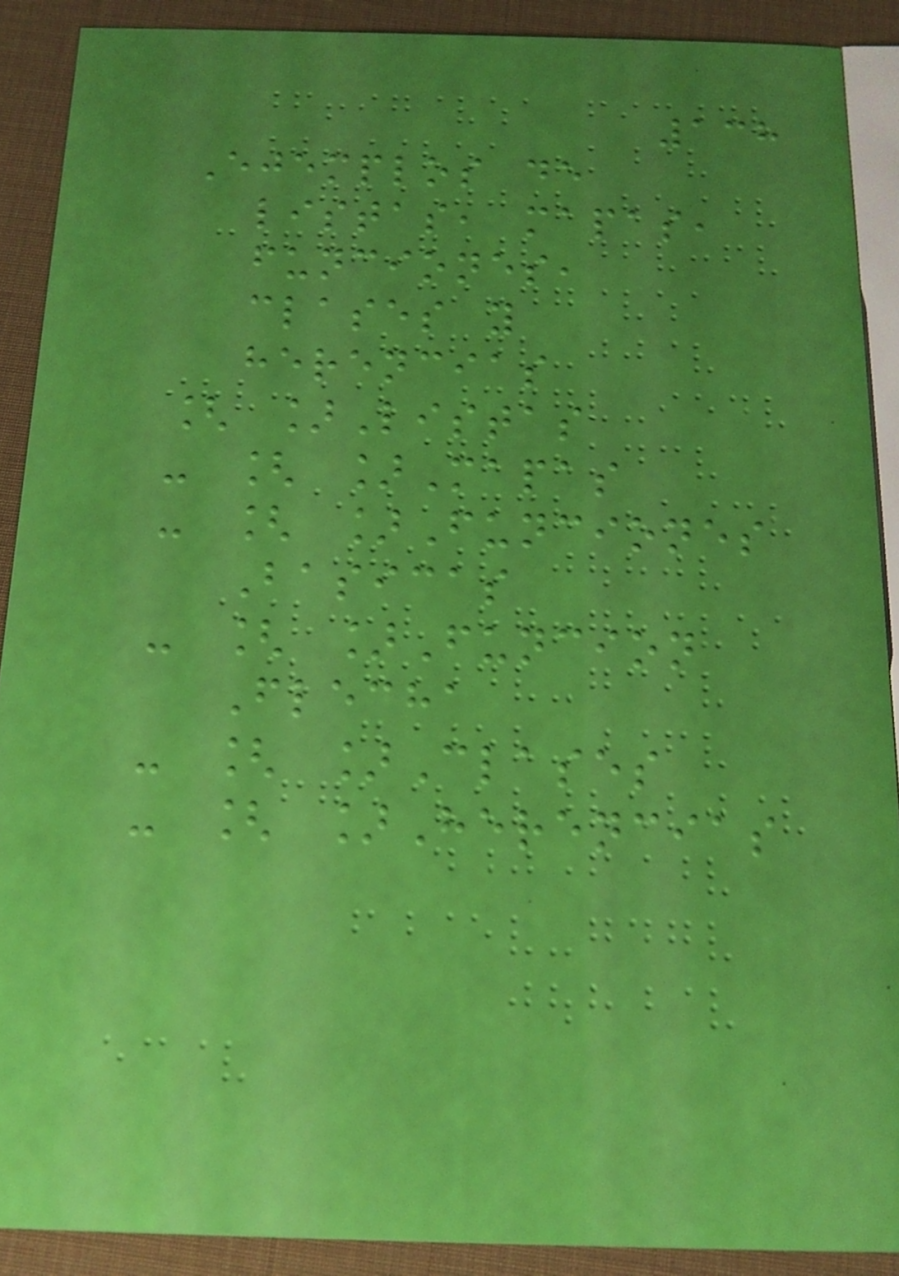138
Ejemplos de
listas, mapas,
funciones,
clases y
herencias
[ ]Listas
- [ ]Mapas
- [ ]Funciones
Basicas
- [ ]Funcion
Flecha
- [ ]Clases
- [ ]Herencias
